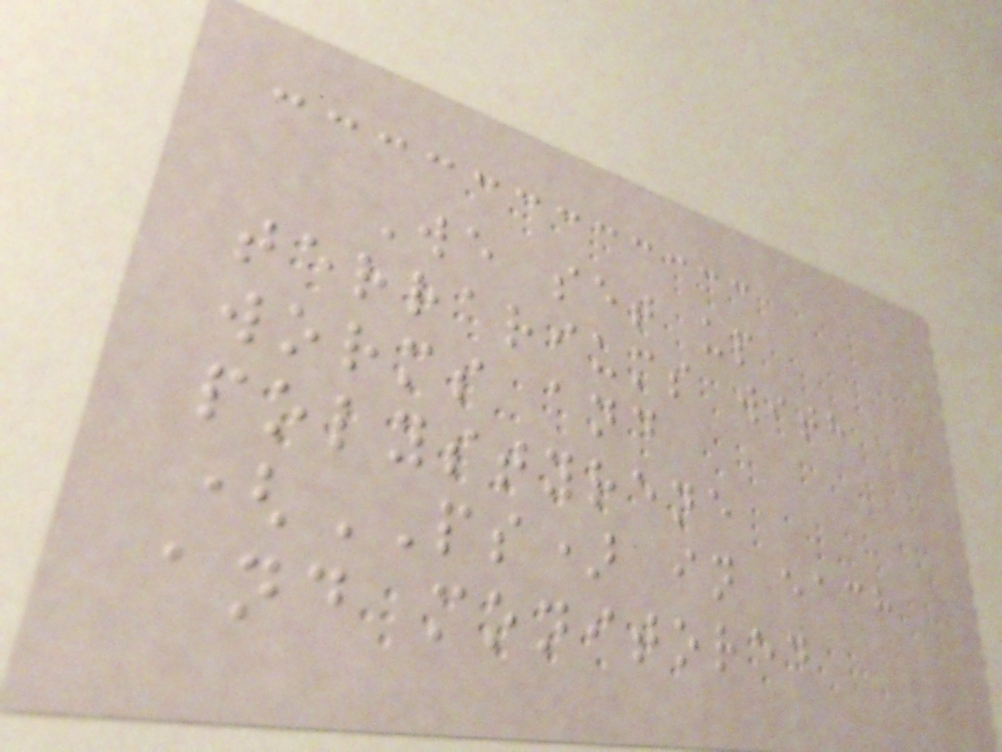We set up
terrariums with
worms and
polystyrene
(PS) in each
and monitored
